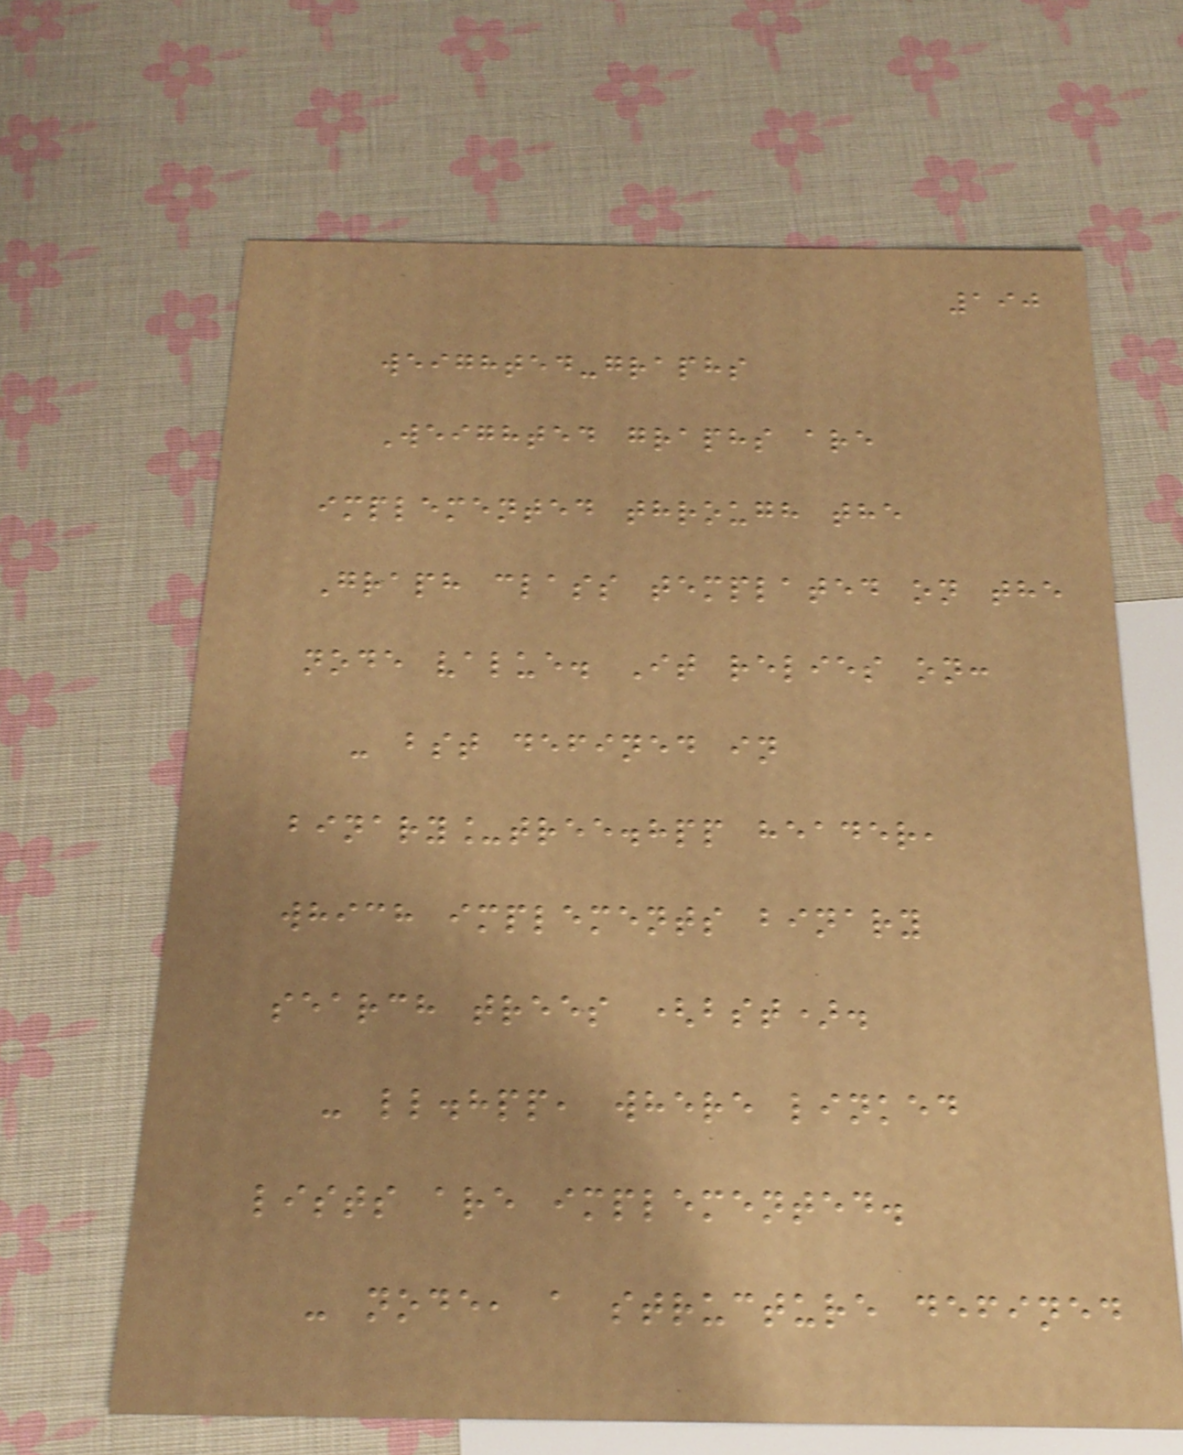190
weighted-graphs
Weighted graphs are
implemented through the
Graph class templated on the
node value. It relies on:
- bst defined in
binary_tree.hpp header,
which implements binary
search trees (bst).
- ll.hpp, where linked
lists are implemented.
- node, a structure defined
